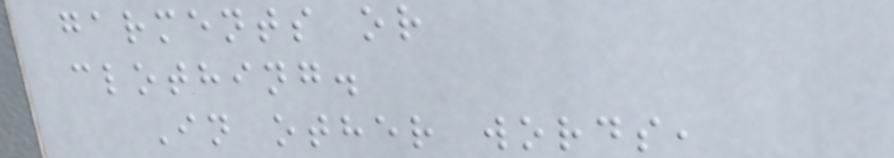garments or
clothing.
In other words,
